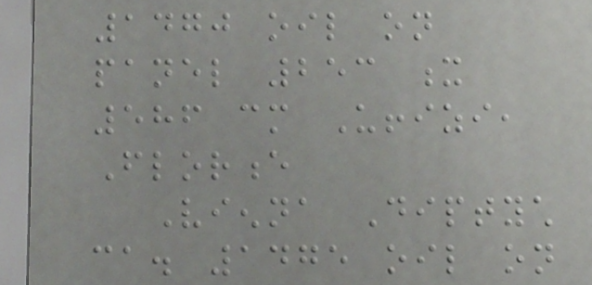1470 oil on
panel 253 x
586 cm Uffizi,
Florence
Vienna Diptych
ca. 1475 oil on
